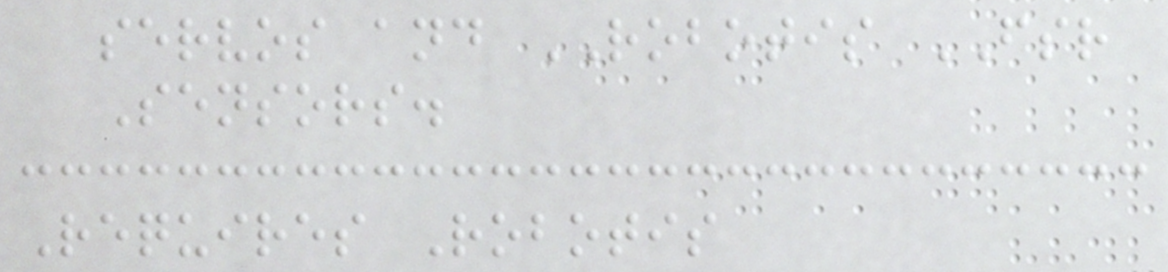servos and ROBOTIS FSR
Sensors.
Requires Robotis
